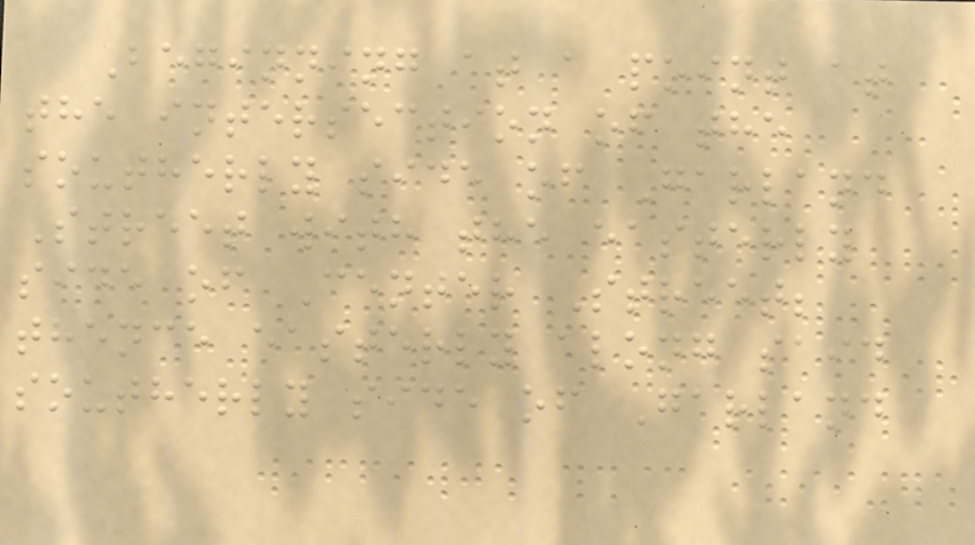Beginning at a point at
the intersection of the
southerly side of Garland
Street with the easterly
side of Center Street;
thence easterly along said
southerly side of Garland
